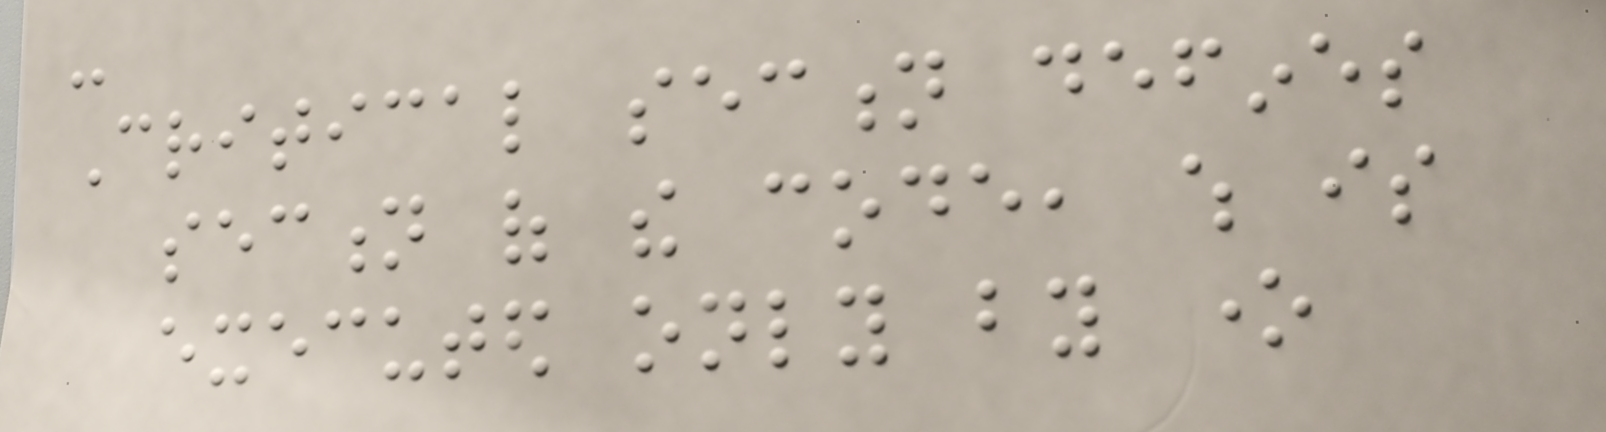-
Critical section defines
section of the code, which is
executed only by one
